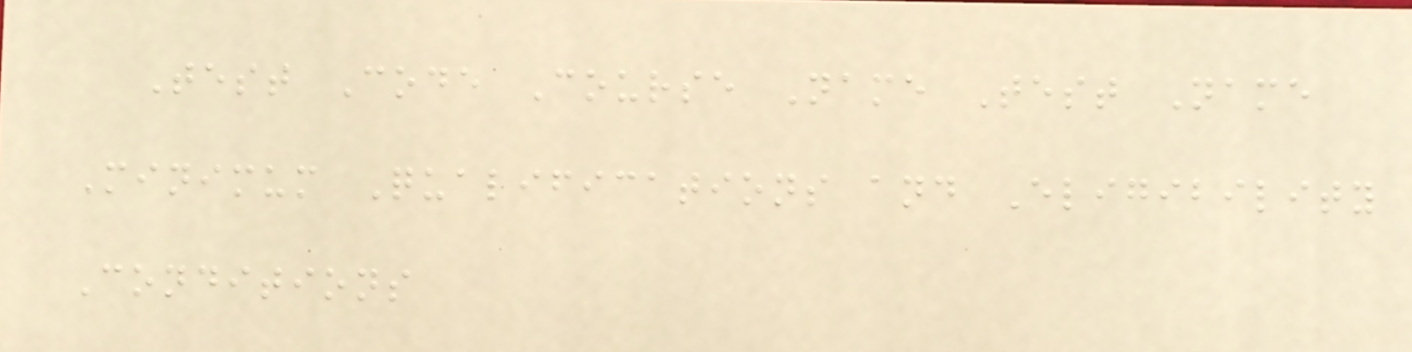Test Code Course Name Test Name
Minimum Qualifications and Eligibility
Conditions
